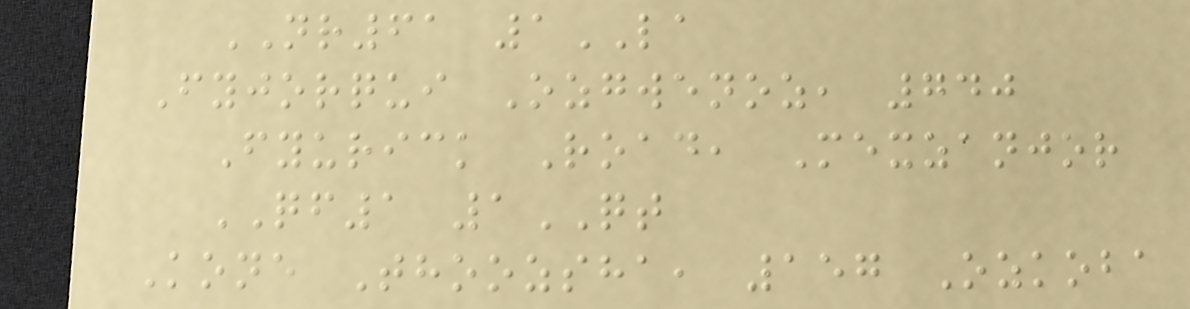NR61 1LA
Fyjorqui Ozgwenoz, 740
Fyurick Road, Mexzanjor
QF1 1QT
Kone Thoozsha, 157 Ozkoba
